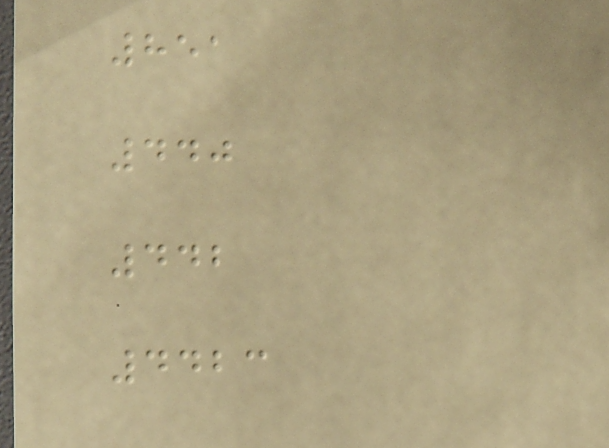851
440
442
4423
